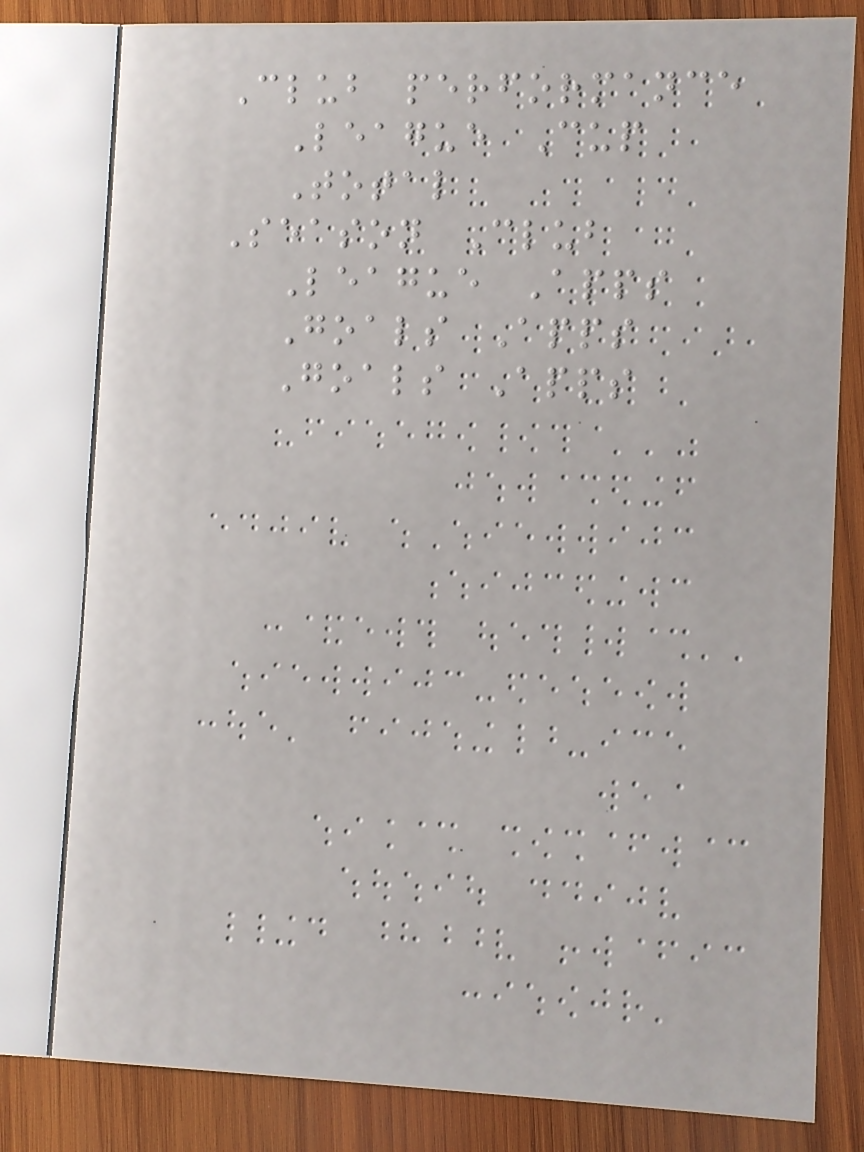Club performance
League Cup
Total
Season Club
League Apps
Goals Apps
Goals Apps
